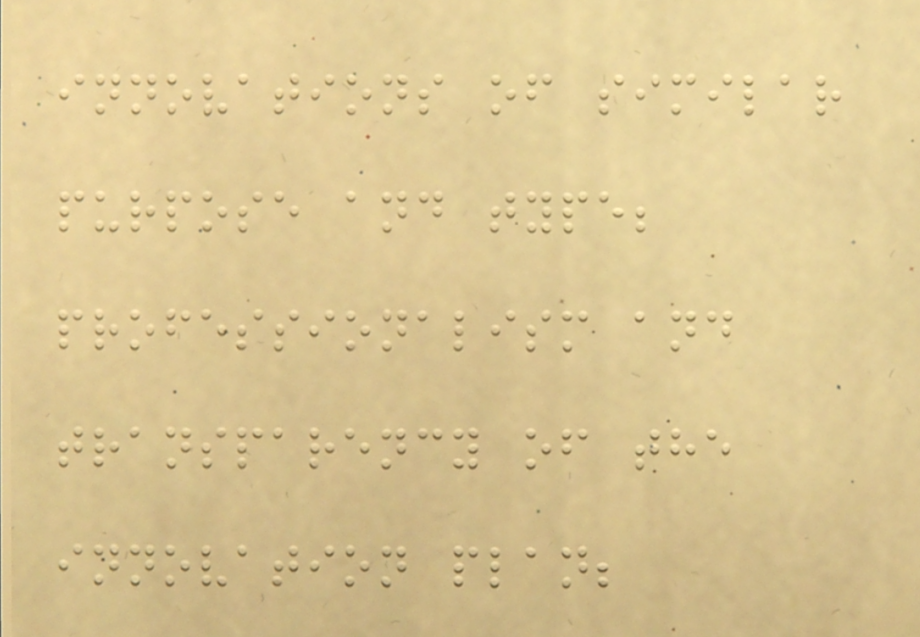innovations of similar
purpose and type;
professionalism and
transparency of the
innovation plan;
